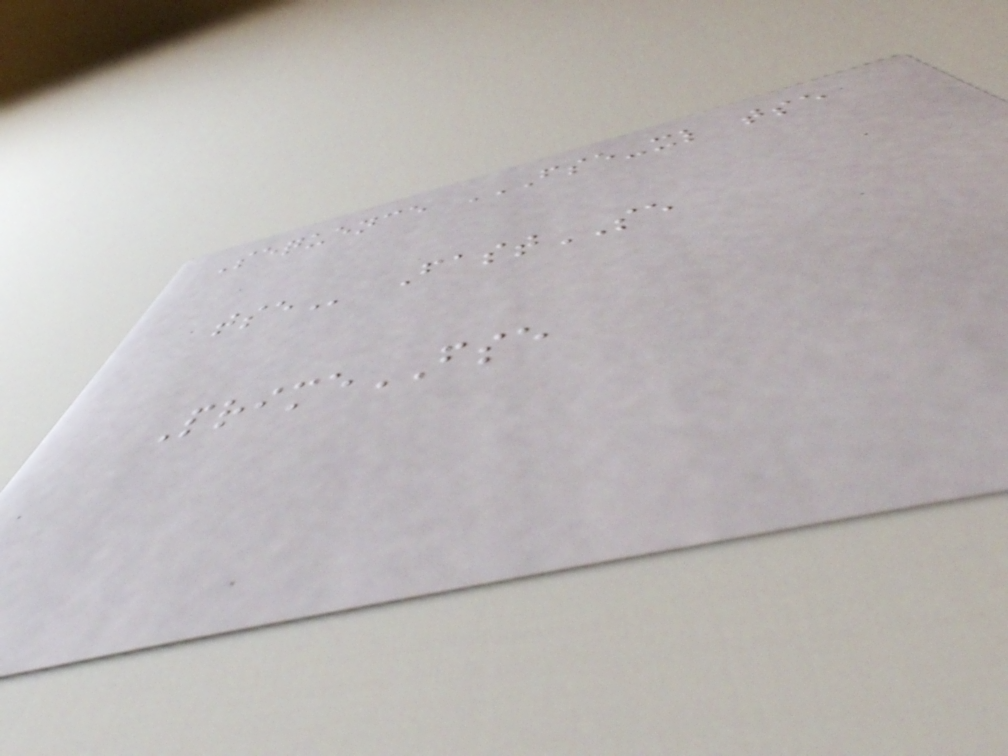Sequence FSE-XL TSE
TSE FastSE
PrimeFSE
